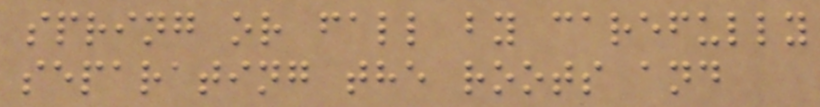spring or fall by carefully
separating the roots and
